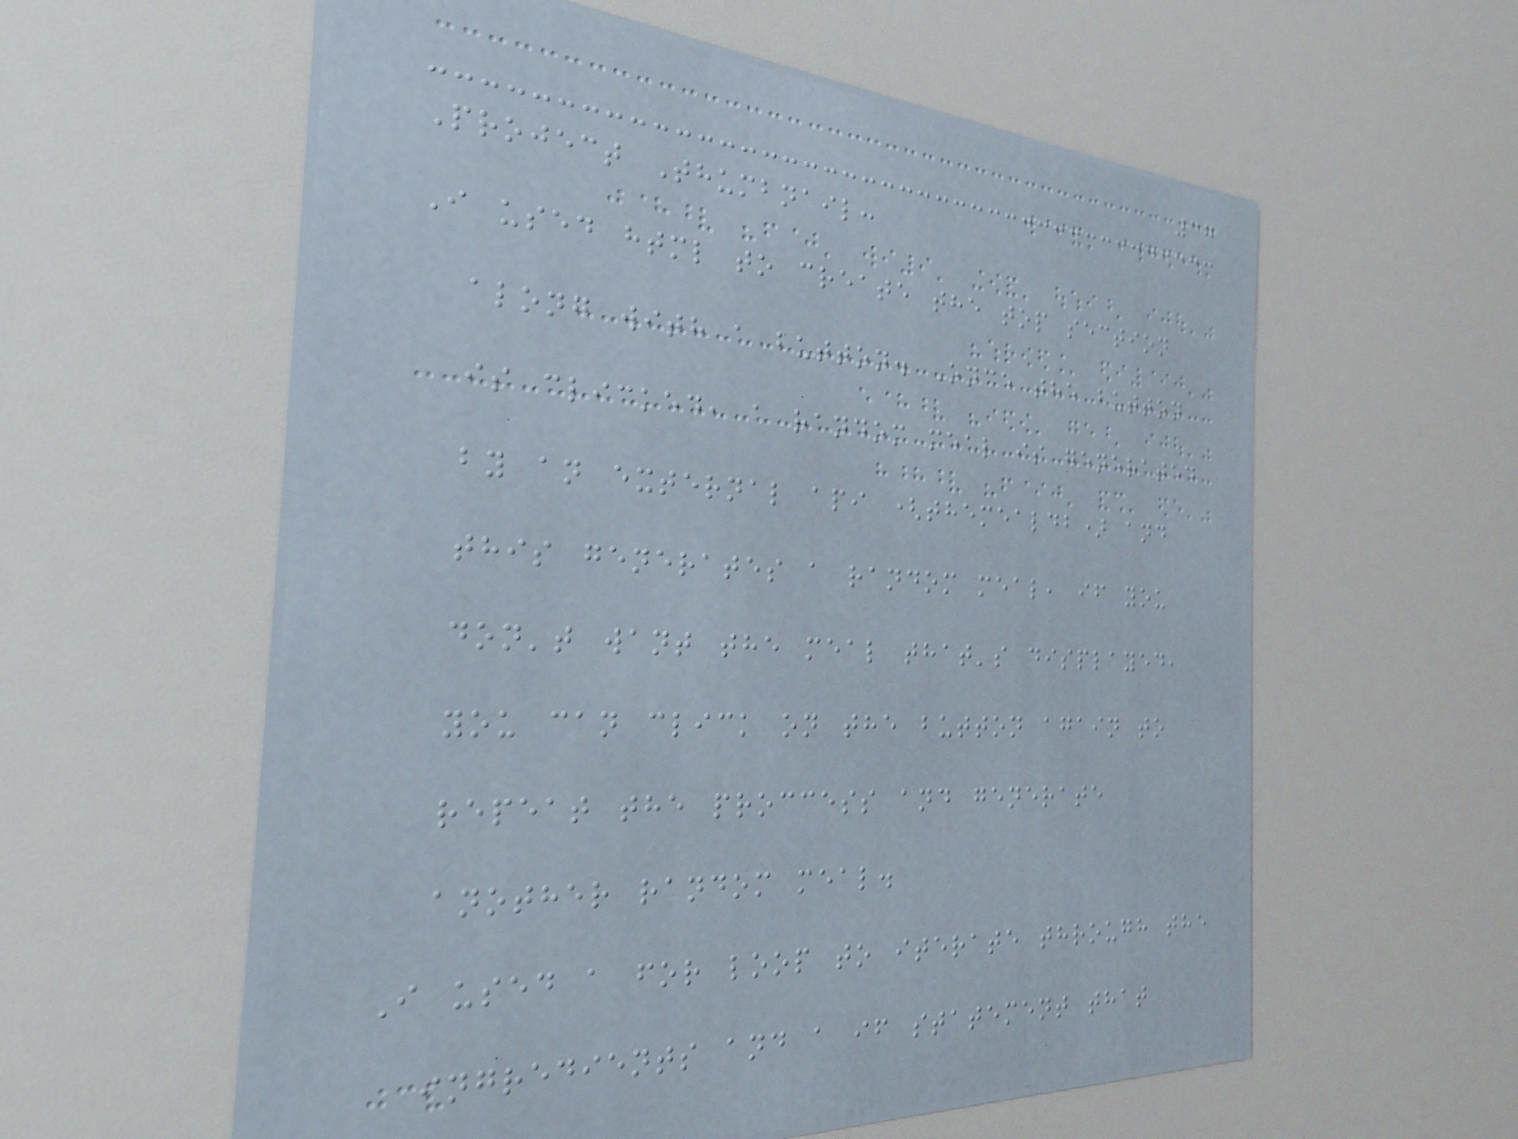37
Project Thumbnail:
I used html to create the top section
along with a button. Once the button
is clicked, a random meal is generated
by an external api (themealdb) and
this generates a random meal, if you
don't want the meal that's displayed,
you can click on the button again to
repeat the proccess and generate
another random meal.
I used a for loop to iterate through the
ingredients and a if statement that
